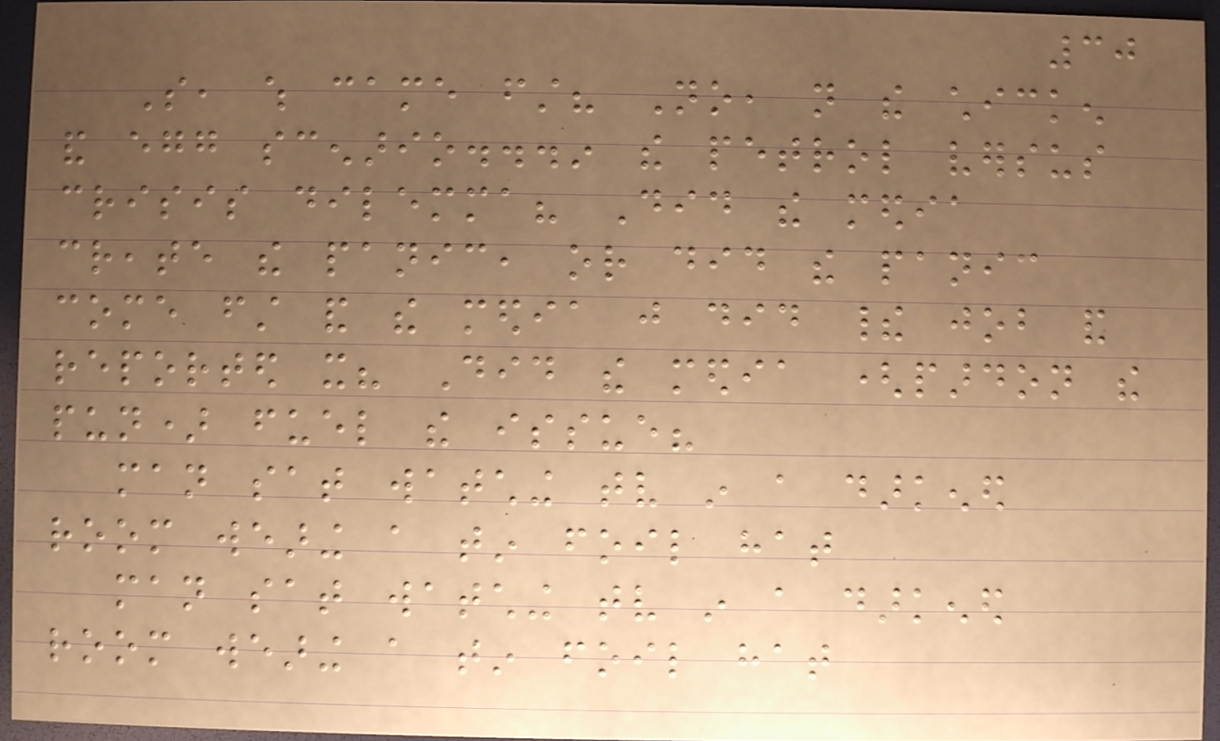30
So, which came first? No, not the chicken
and egg scenario...in the petrol versus
crisis dilemma? Did the media
create the panic, or did the panic
come first and the media just did their job and
reported it? Did the media (pardon the
pun) fuel the issue?
man sat watching tv in a darkened
room wearing a tin foil hat
man sat watching tv in a darkened
room wearing a tin foil hat
